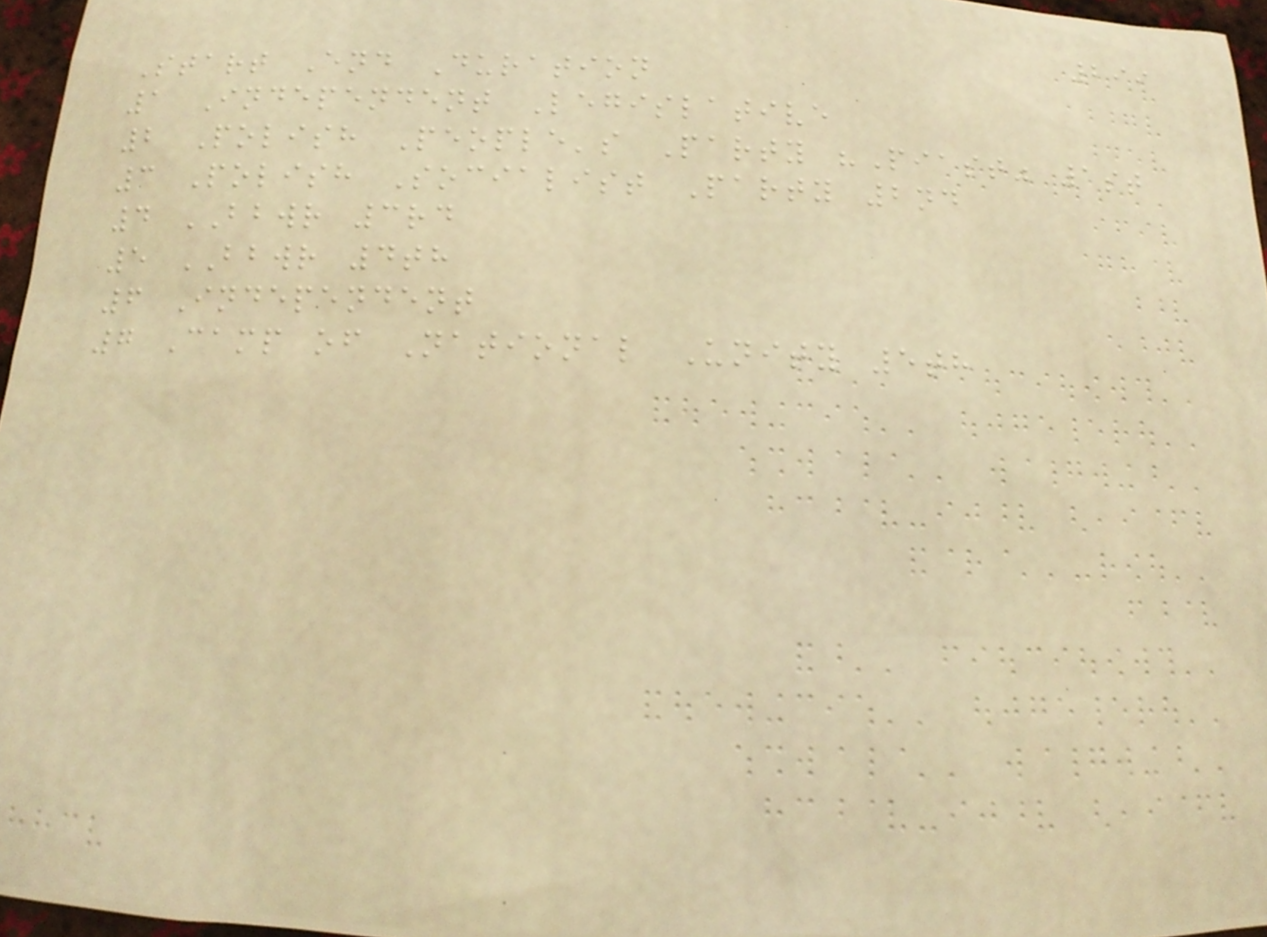299
Start End Duration
1 Independent Legislative
2 Polish People's Party "Piast" 1st
3 Polish Socialist Party 2nd
4 BBWR 3rd
5 BBWR 4th
6 Independent
7 Camp of National Unity 5th
